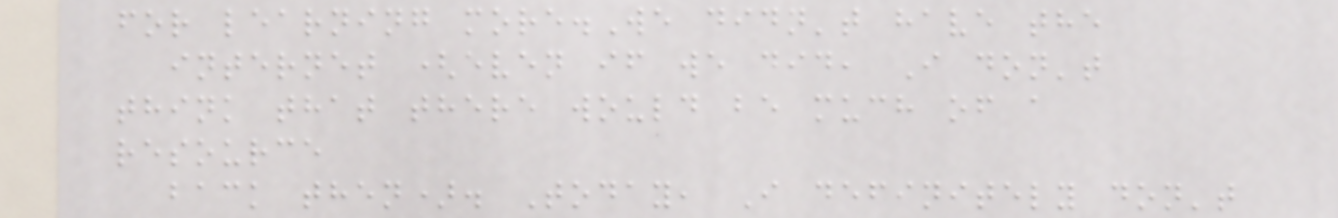for learning more.We didn't have the
internet (even if we did, I don't
think that there would be much of a
resource
back then). Today, I definitely don't
